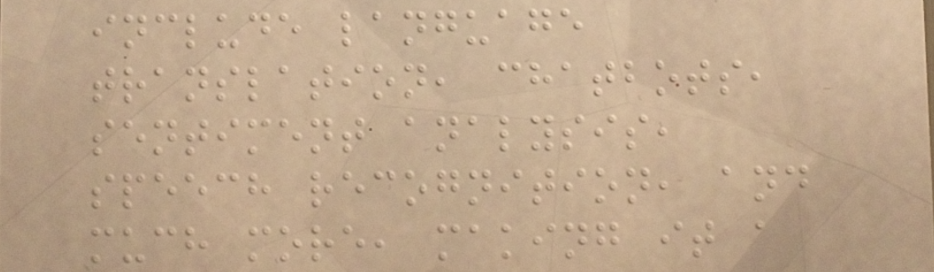include language
translation, chatbots,
sentiment analysis,
speech recognition, and
much more, making it a
